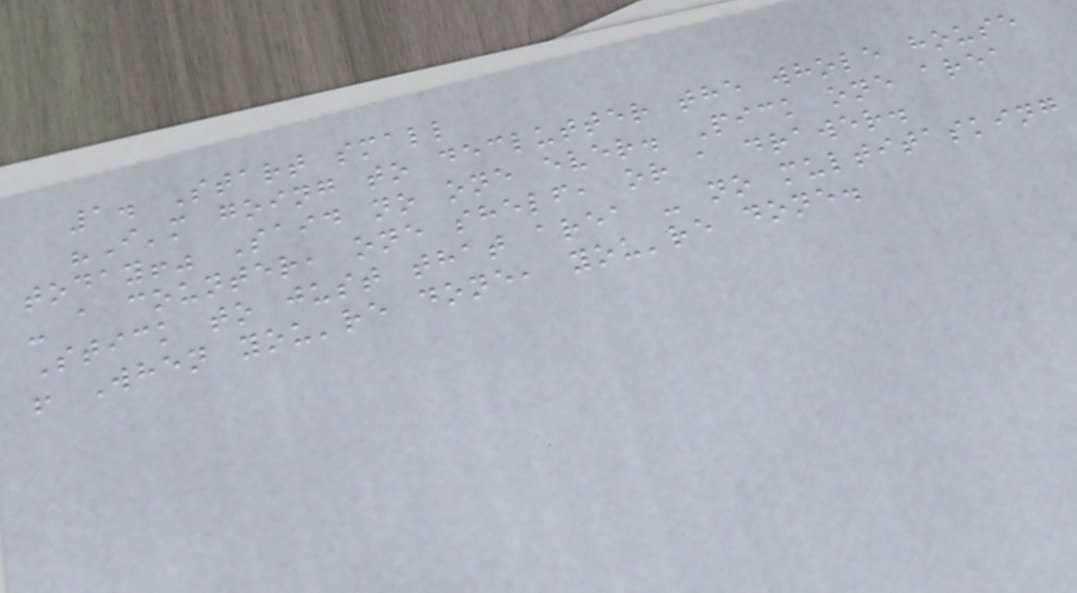1. Start small
"I'm going to declutter the whole house
today!" Said no one ever. Pick one area
- a counter, one shelf, or a drawer.
Stick to just that area - no multitasking
! When you're done, you're done.
